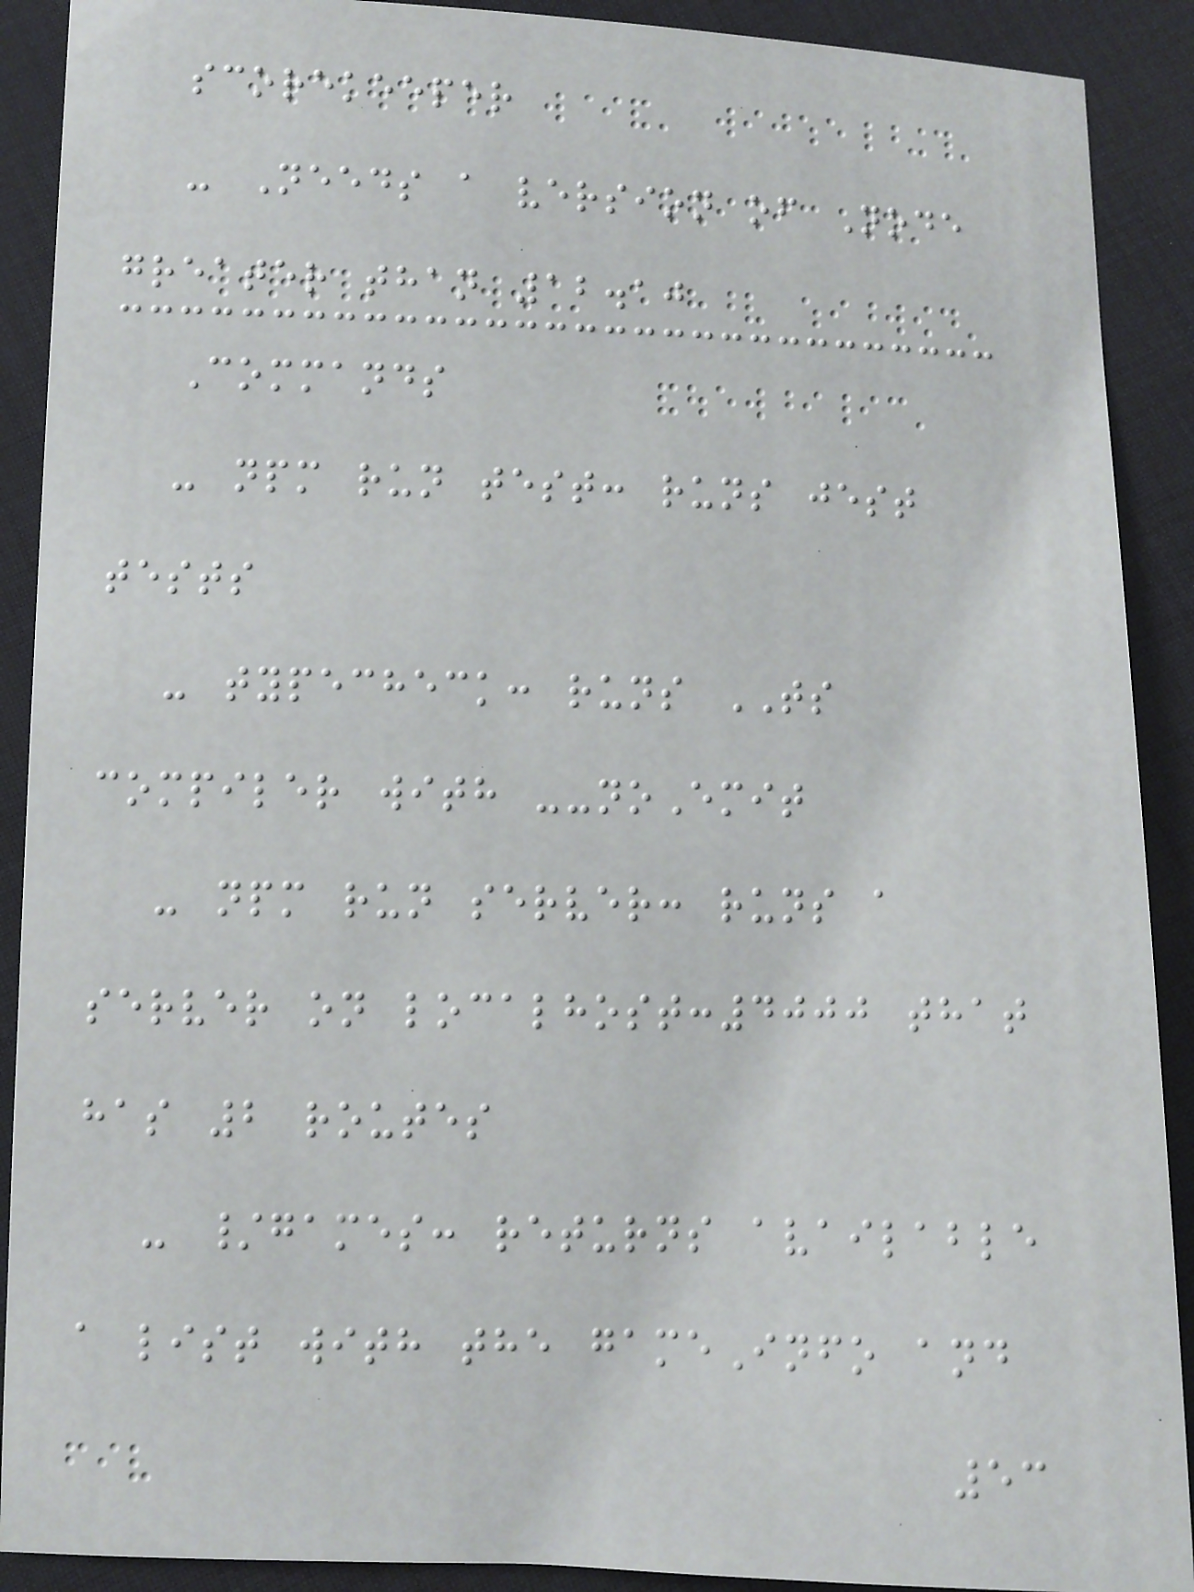scorekeeper
- Needs a version of Node
greater than 12.10
Commands
- npm run test: runs jest
tests
- typecheck: runs TS
compiler with --noEmit
- npm run server: runs a
server on localhost:4000 that
has 2 routes
- /games: returns available
a list with the gameInfo and
53
